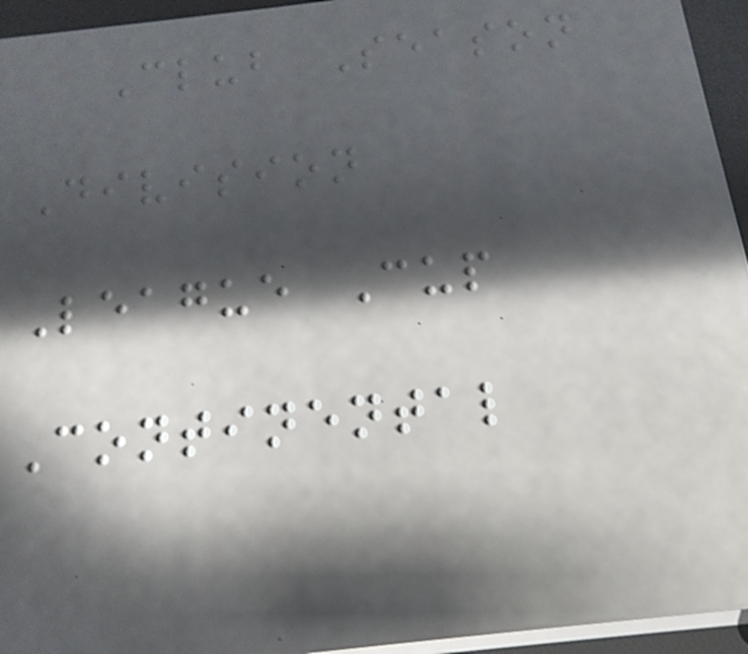Club Season
Division
League Cup
Continental
